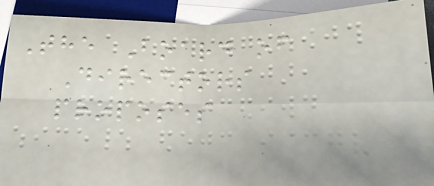The Board of
Directors
proposes
